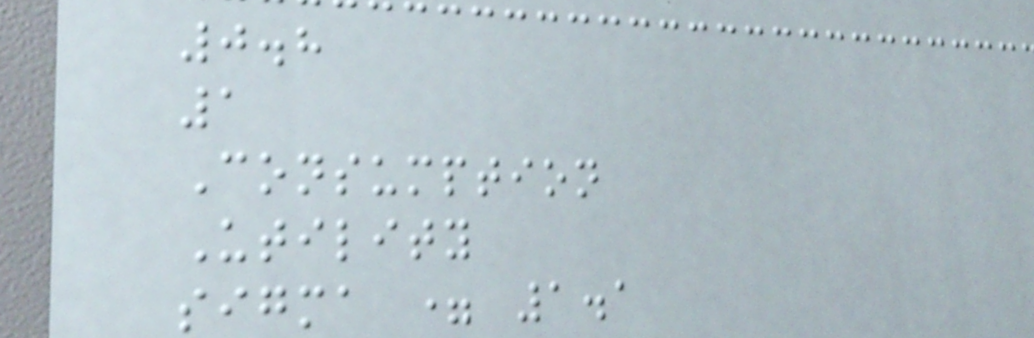0.8
1
Consumption
Utility
sigma = 1.1
